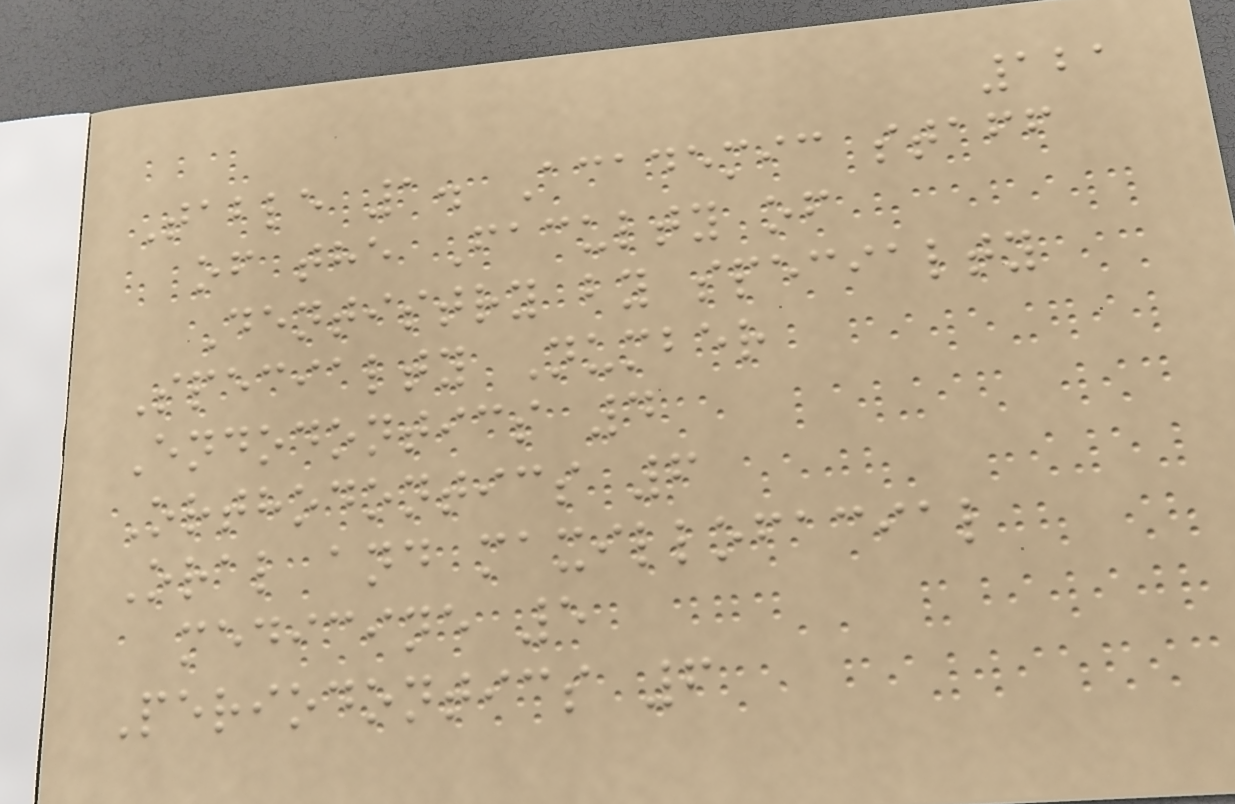121
Table 1. Academic staff
of the Faculty of
Dentistry by specialty
Specialty Number
Endodontics 4
Orthodontics 6
Oral and maxillofacial
medicine 5
Periodontics 6
